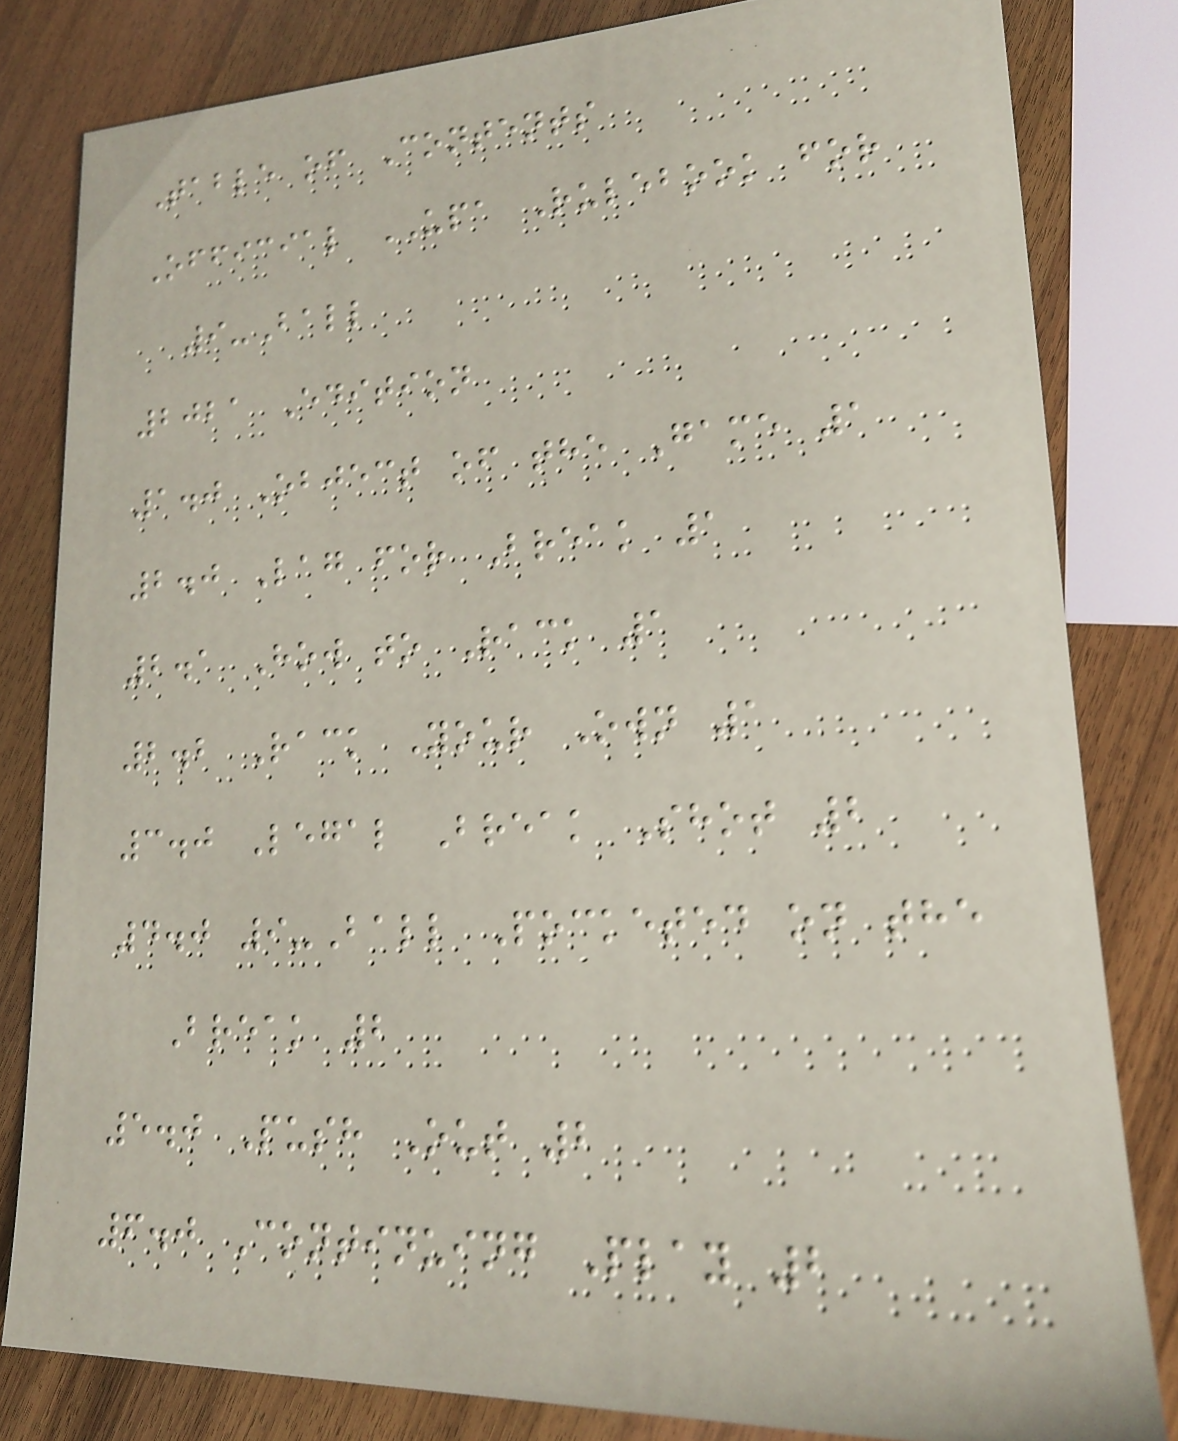Table of Contents
Official UPA Rulebook for
9-Ball
2021 Edition
1.0 Object of the Game 1
2.0 Lag for Break 1
2.1 How to Rack 1
2.2 Rack Your Own 1
3.0 Legal Break Shot 2
4.0 9-Ball Pocketed on the
Break 2
5.0 Push Out 2
6.0 Continuing Play 2
